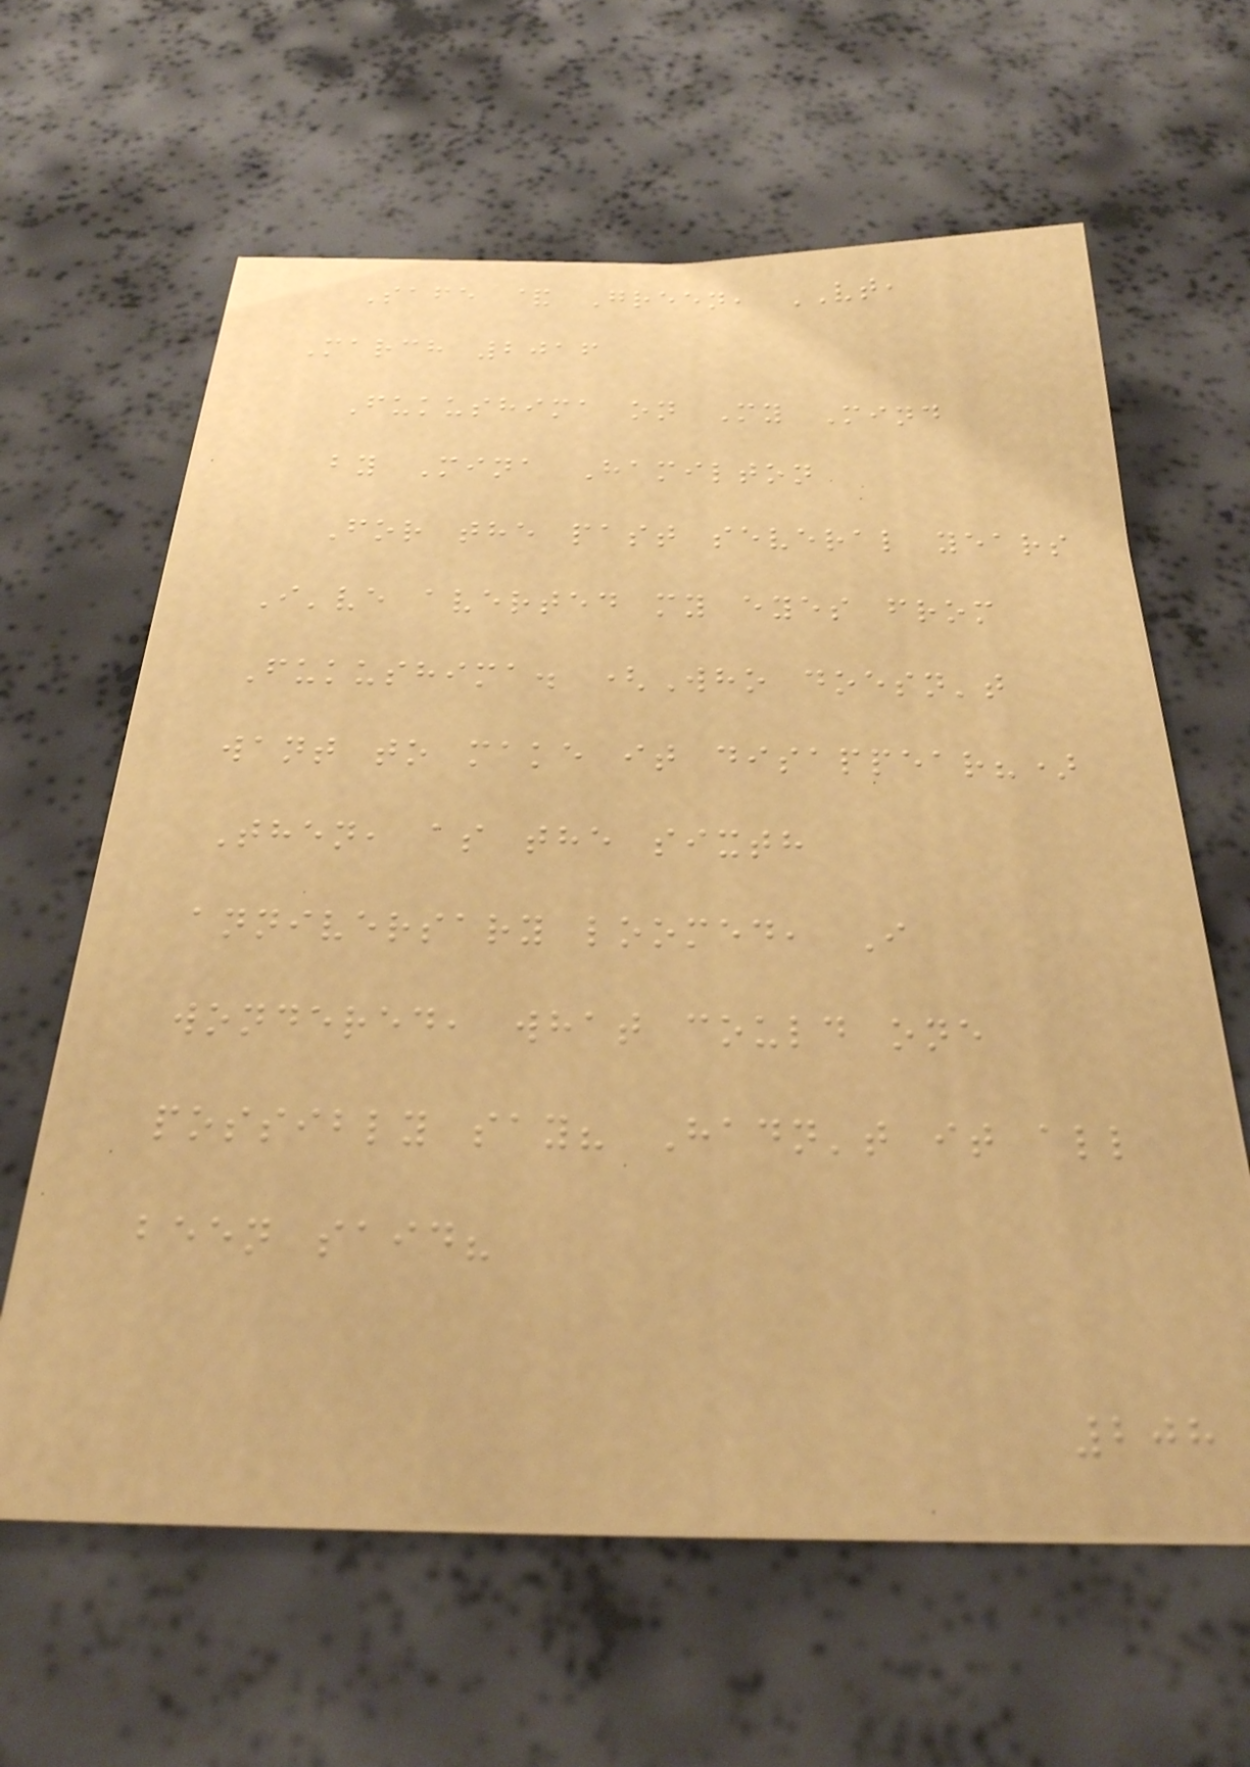Safe & Green, VT,
March 2016
Fukushima on My Mind
by Mina Hamilton
For the past several years
I've averted my eyes from
Fukushima. (Who doesn't
want to make it disappear?)
Then, as the sixth
anniversary loomed, I
wondered, what could one
possibly say? Hadn't it all
been said?
208
